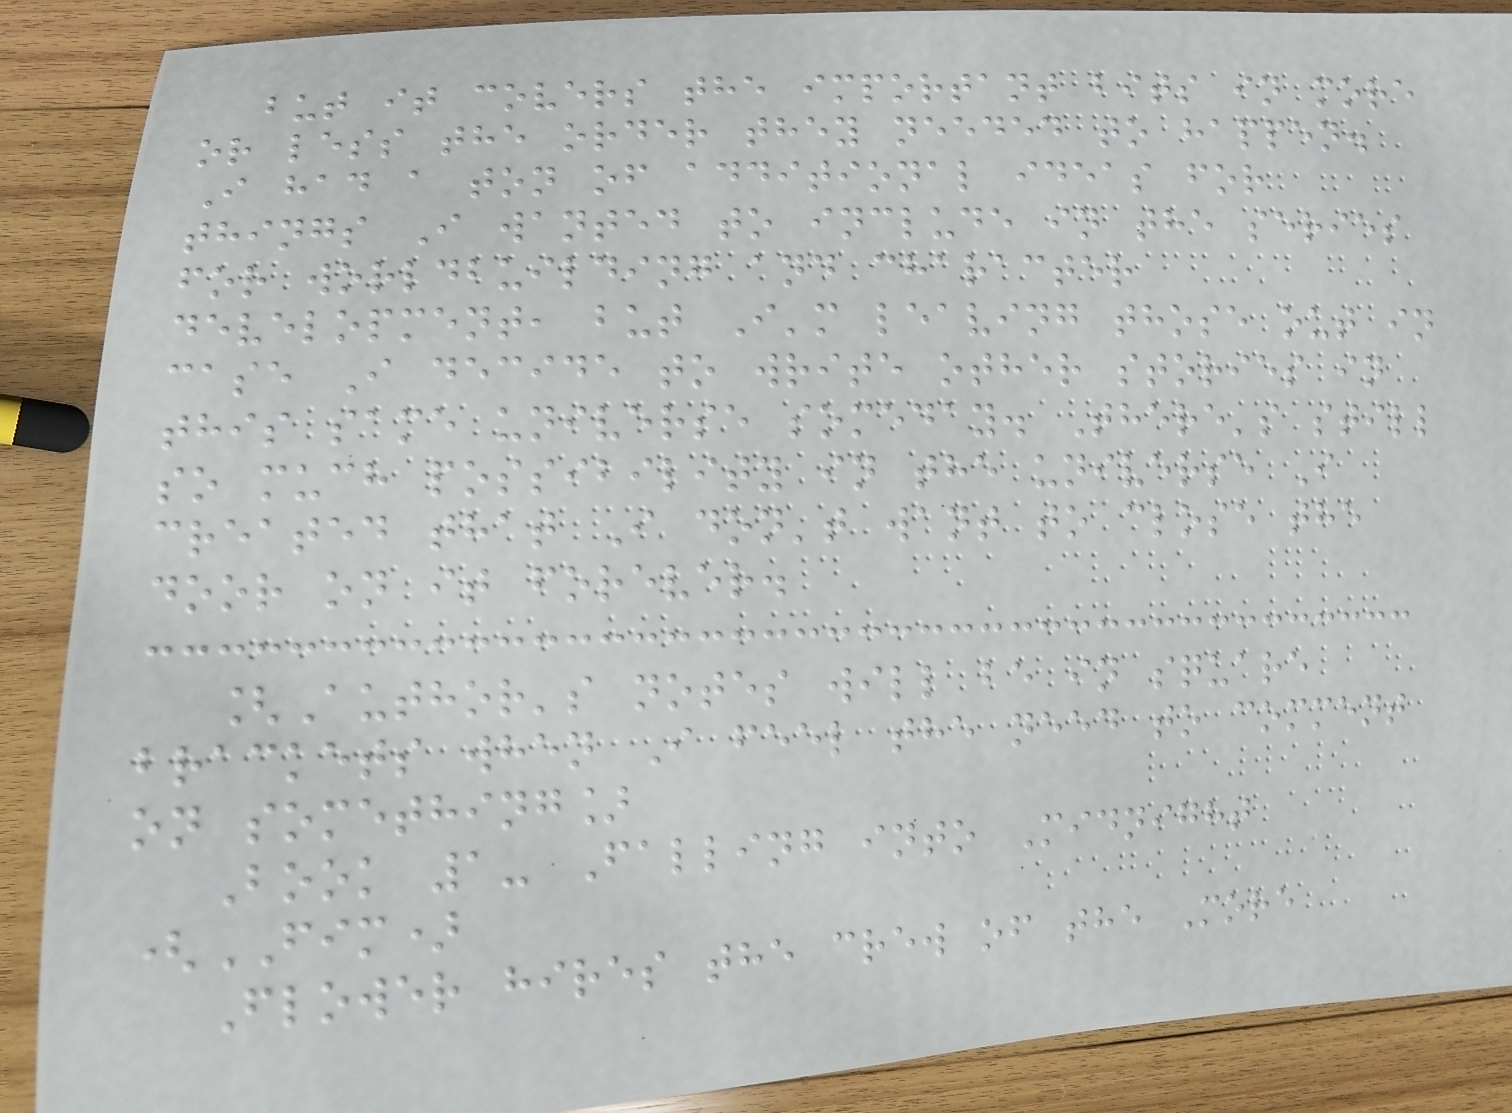but it covers the important bits in more
or less the order they needed to happen.
I had a ton of additional ideas for
things I wanted to include in the series
for worldbuilding and character
development, but I'm leaving those out in
case I decide to write other stories in
this same universe someday. There's still
so much possibility in the universe I
created that I don't want to close the
door on it forever.
[Author's notes will be in square
brackets when I feel the need to comment
on something]
Book 1- Falling into Midnight
(FIM)
Flower hires the crew of the More
